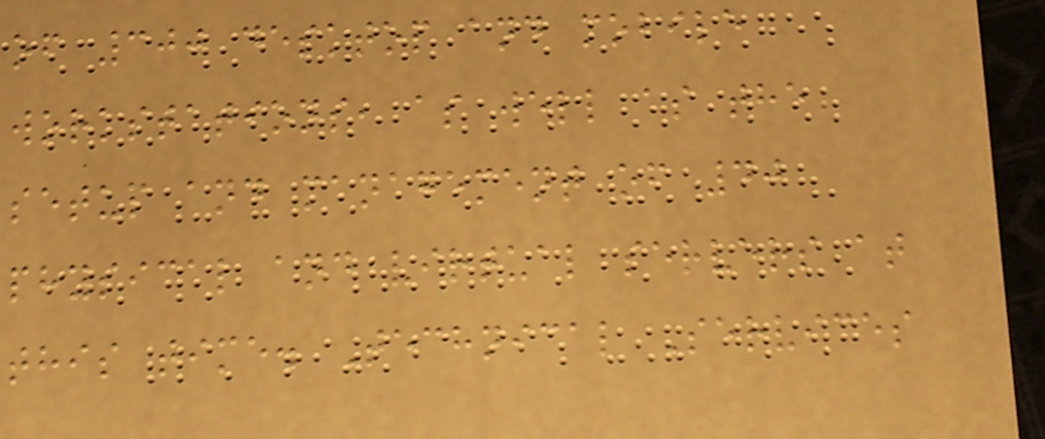of 300 desktop and mobile
workstations, as well as the
setup and management of 40
physical and virtual servers at
this time. Technical Services
